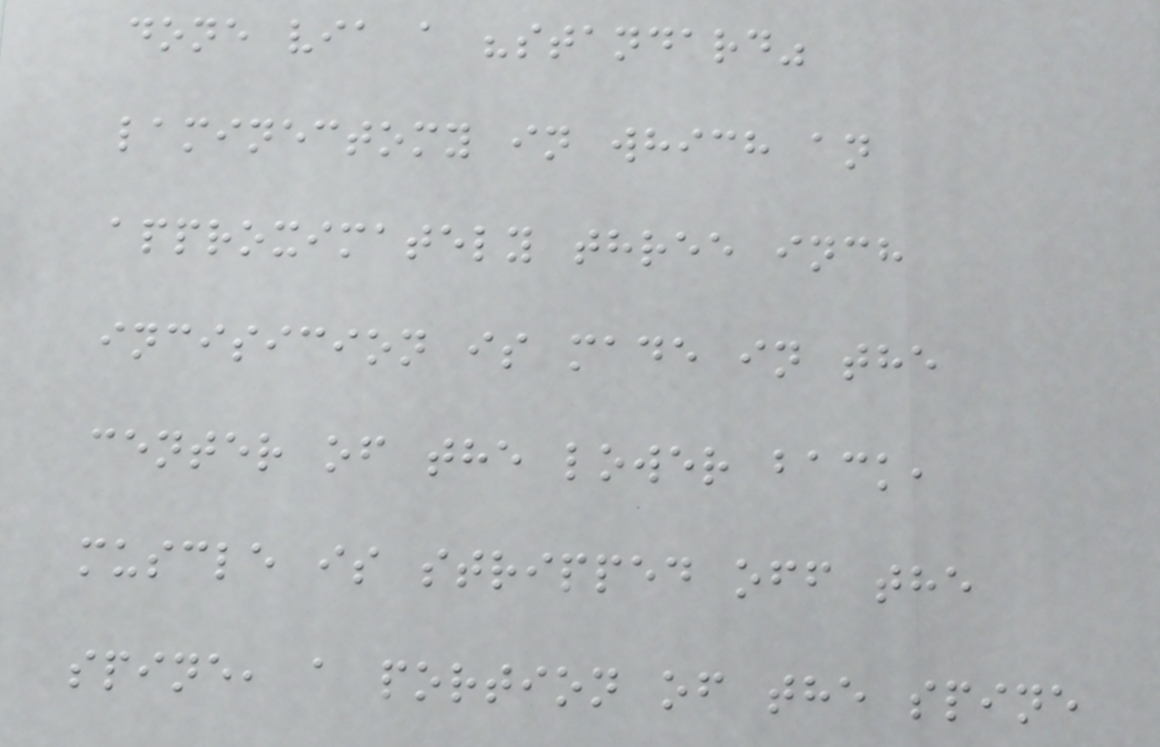done via a "standard"
laminectomy in which an
approximately three inch
incisicion is made in the
center of the lower back,
muscle is stripped off the
spine, a portion of the spine
